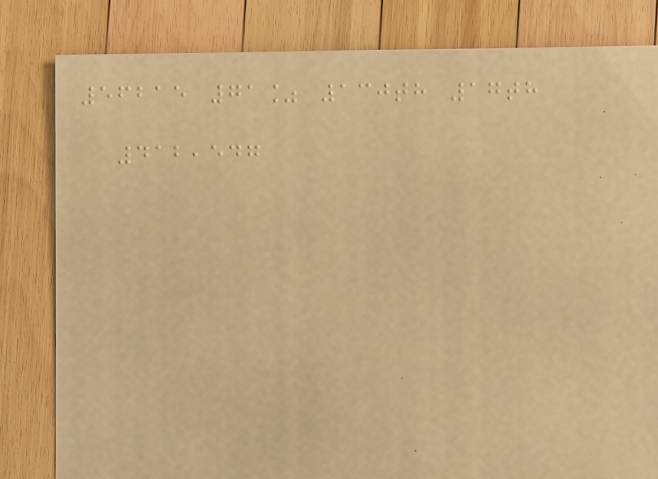56215 71% 130th 17th
412,547
